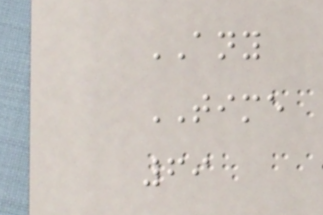ANY
TIME
69
